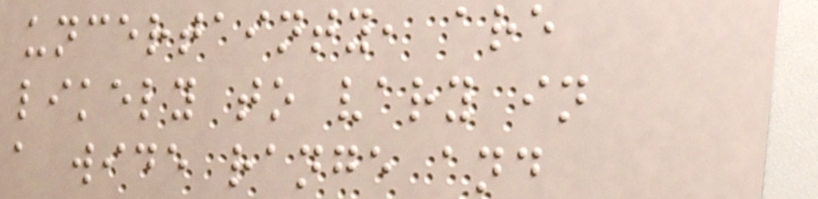uncertainty, are
likely to vary in
a wide range and
